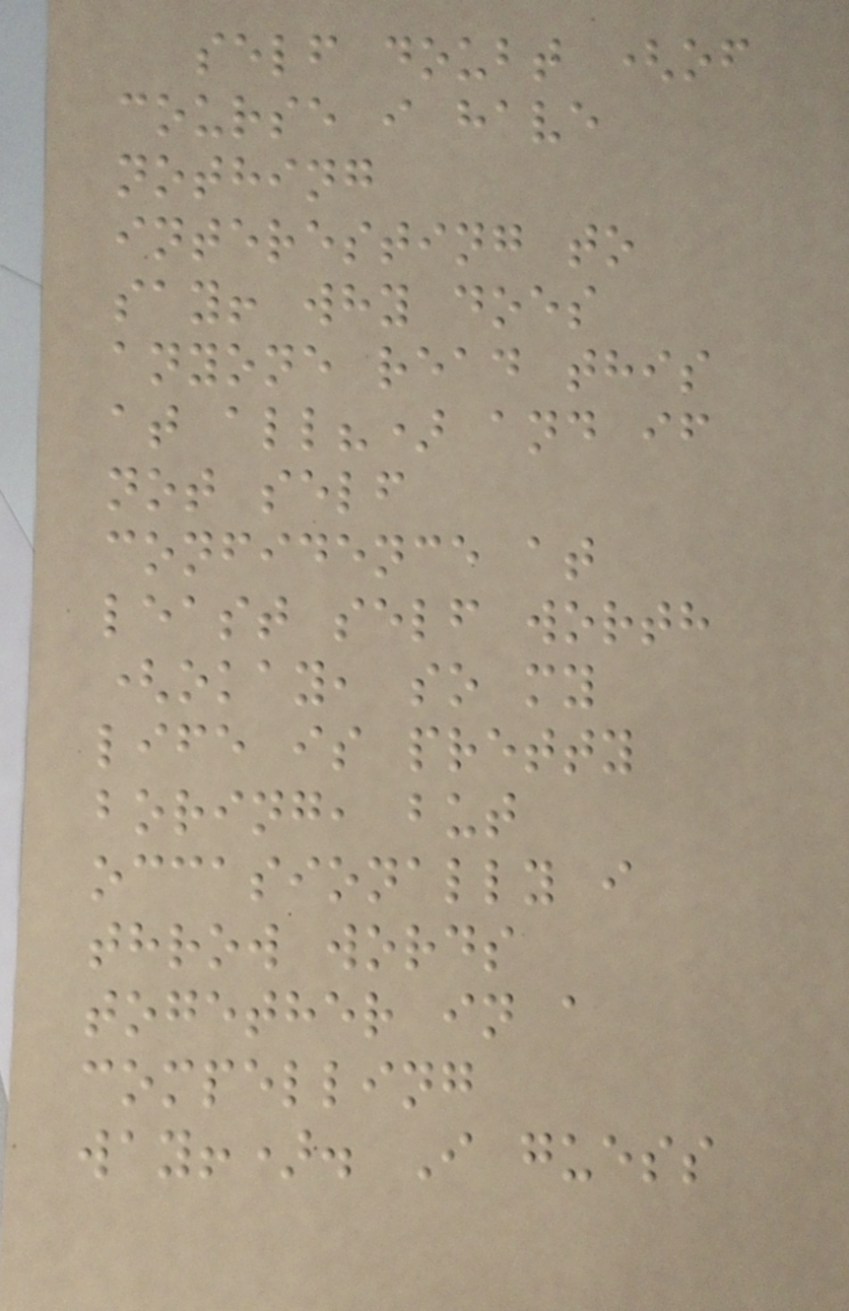self doubt (of
course i have
nothing
interesting to
say! why does
anyone read this
at all?) and if
not self
confidence at
least self worth
(okay, so my
life is pretty
boring, but
occasionally i
throw words
together in a
compelling
way!). I guess
